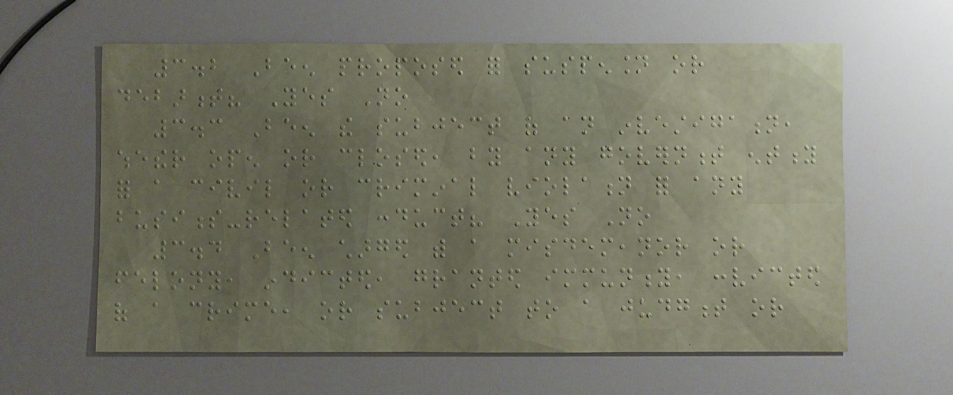3.2 Been proposed for suspension or
debarment? Yes No
3.3 Been the subject of an investigation,
whether open or closed, by any government entity
for a civil or criminal violation for any
business-related conduct? Yes No
3.4 Been charged with a misdemeanor or
felony, indicted, granted immunity, convicted
of a crime, or subject to a judgment or
